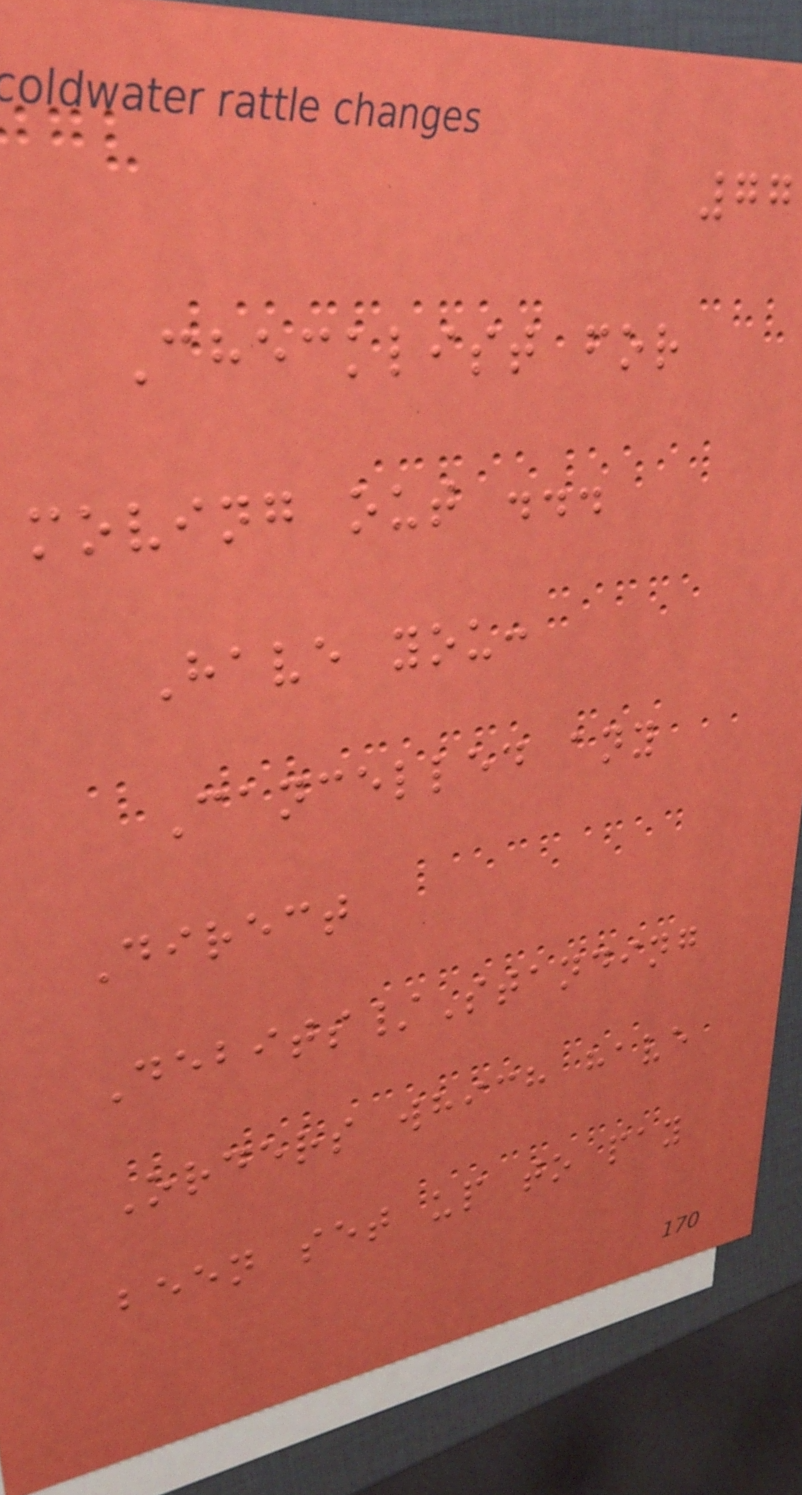77
Checklist for
moving out ...
Have you:
Cancelled any
Direct
Debits/Standing
Orders which have
been set up to pay
